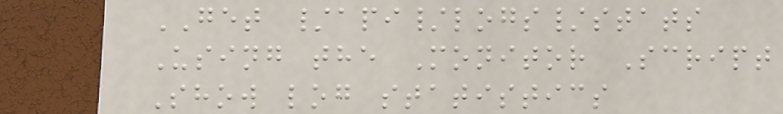GET /api/logs/stats
Using the Monitor Script
Show log statistics
